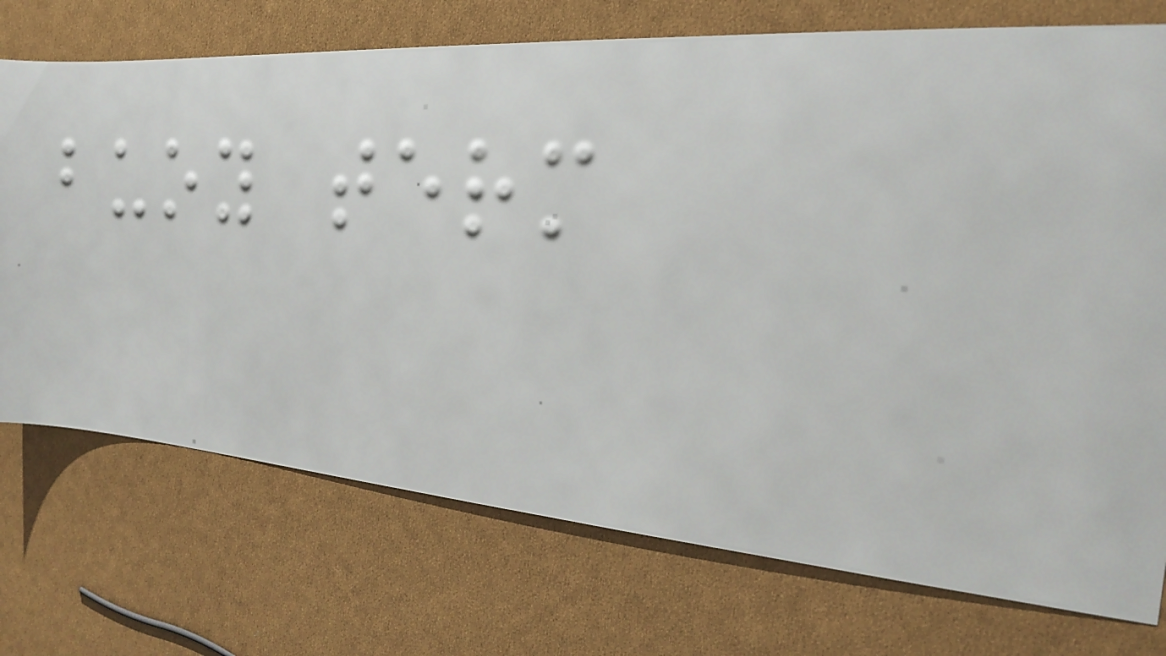buoy term
